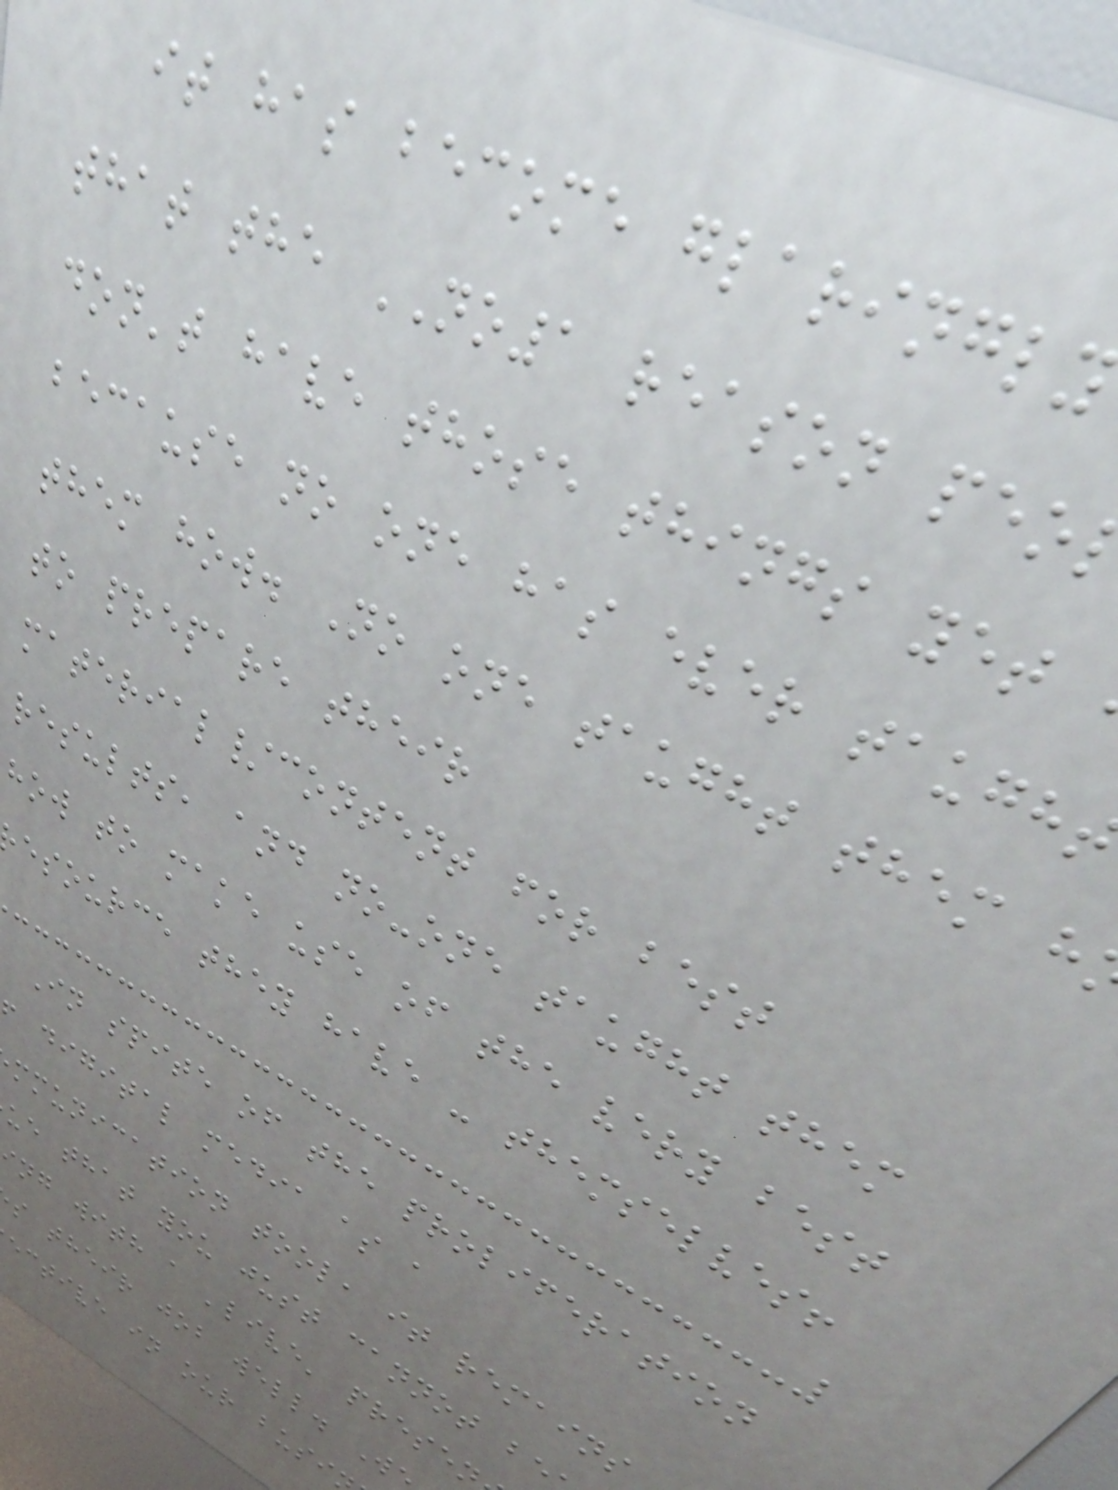it has become glaringl
that the NO1 reason peo
don't have those things yet
because no one has ever taugh
them how. No one taught them h
to prepare their
material/content for best
results, and no-one taught them
how to make use of the very best
esource they have - themselves!
In spite of the proliferation
digital media as a
mmunication tool, it remains
ue that you just cannot be
ing with a 'live' presen
s their job well. W
ective in our busi
